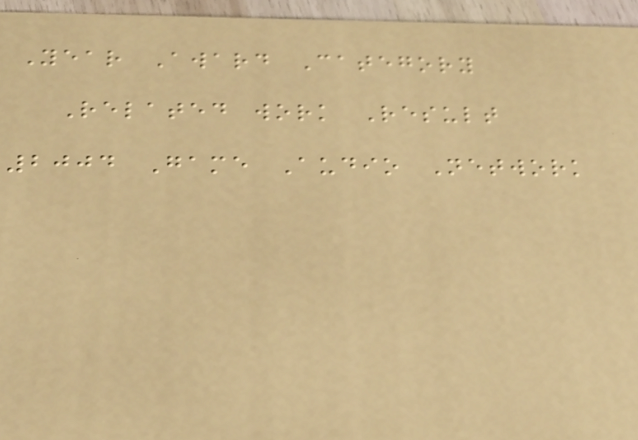Year Award Category
Related work Result
2004 Game Audio Network
